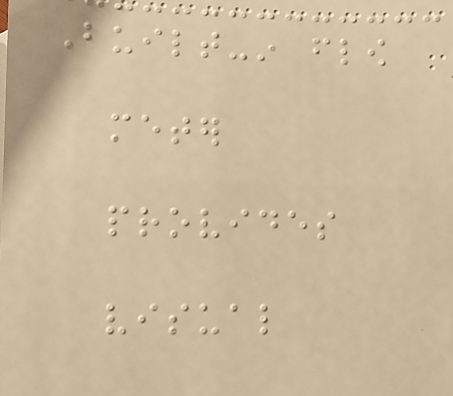Built-in flow
meter
provides
visual
